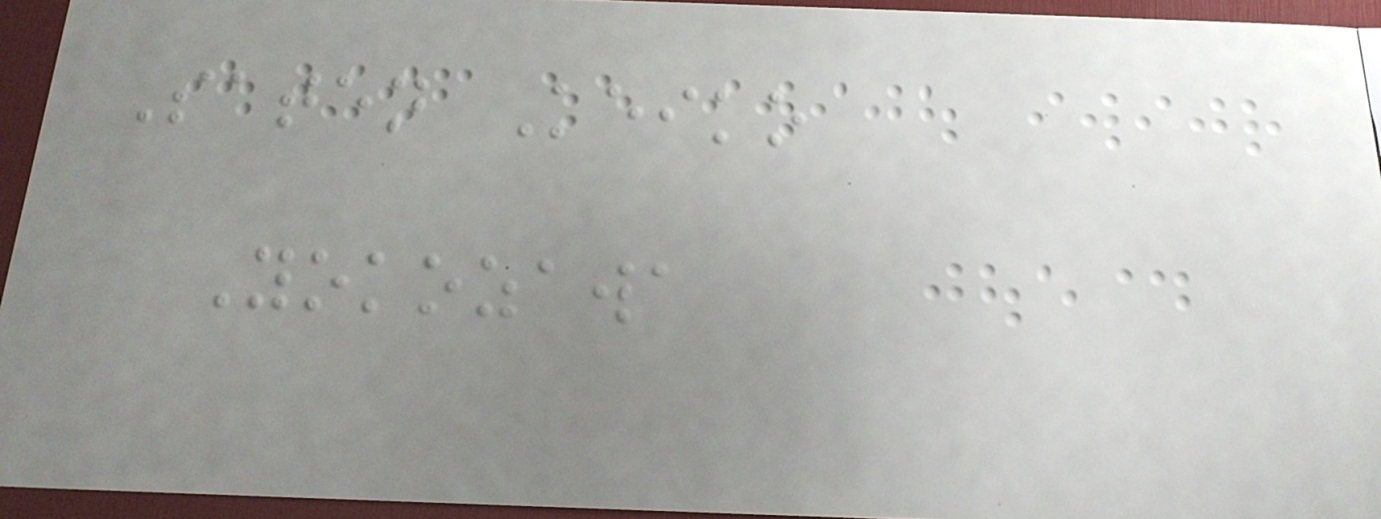Saten Keiko
Yokozawa
